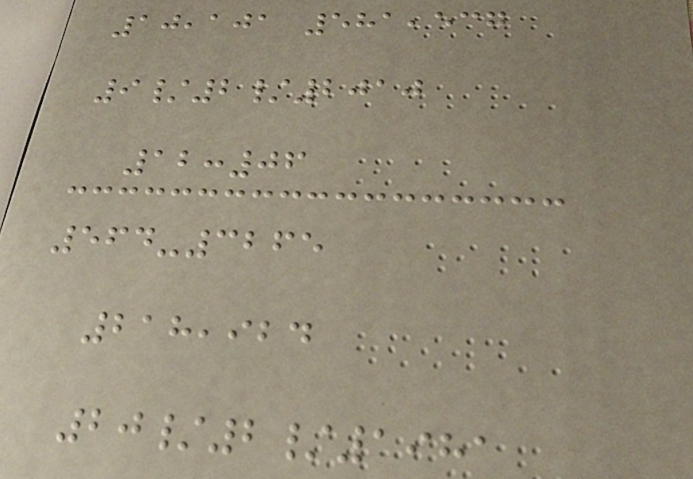10,101 581,537
9/2/2010
12:06
564-3265
218,924
20/2/1981
